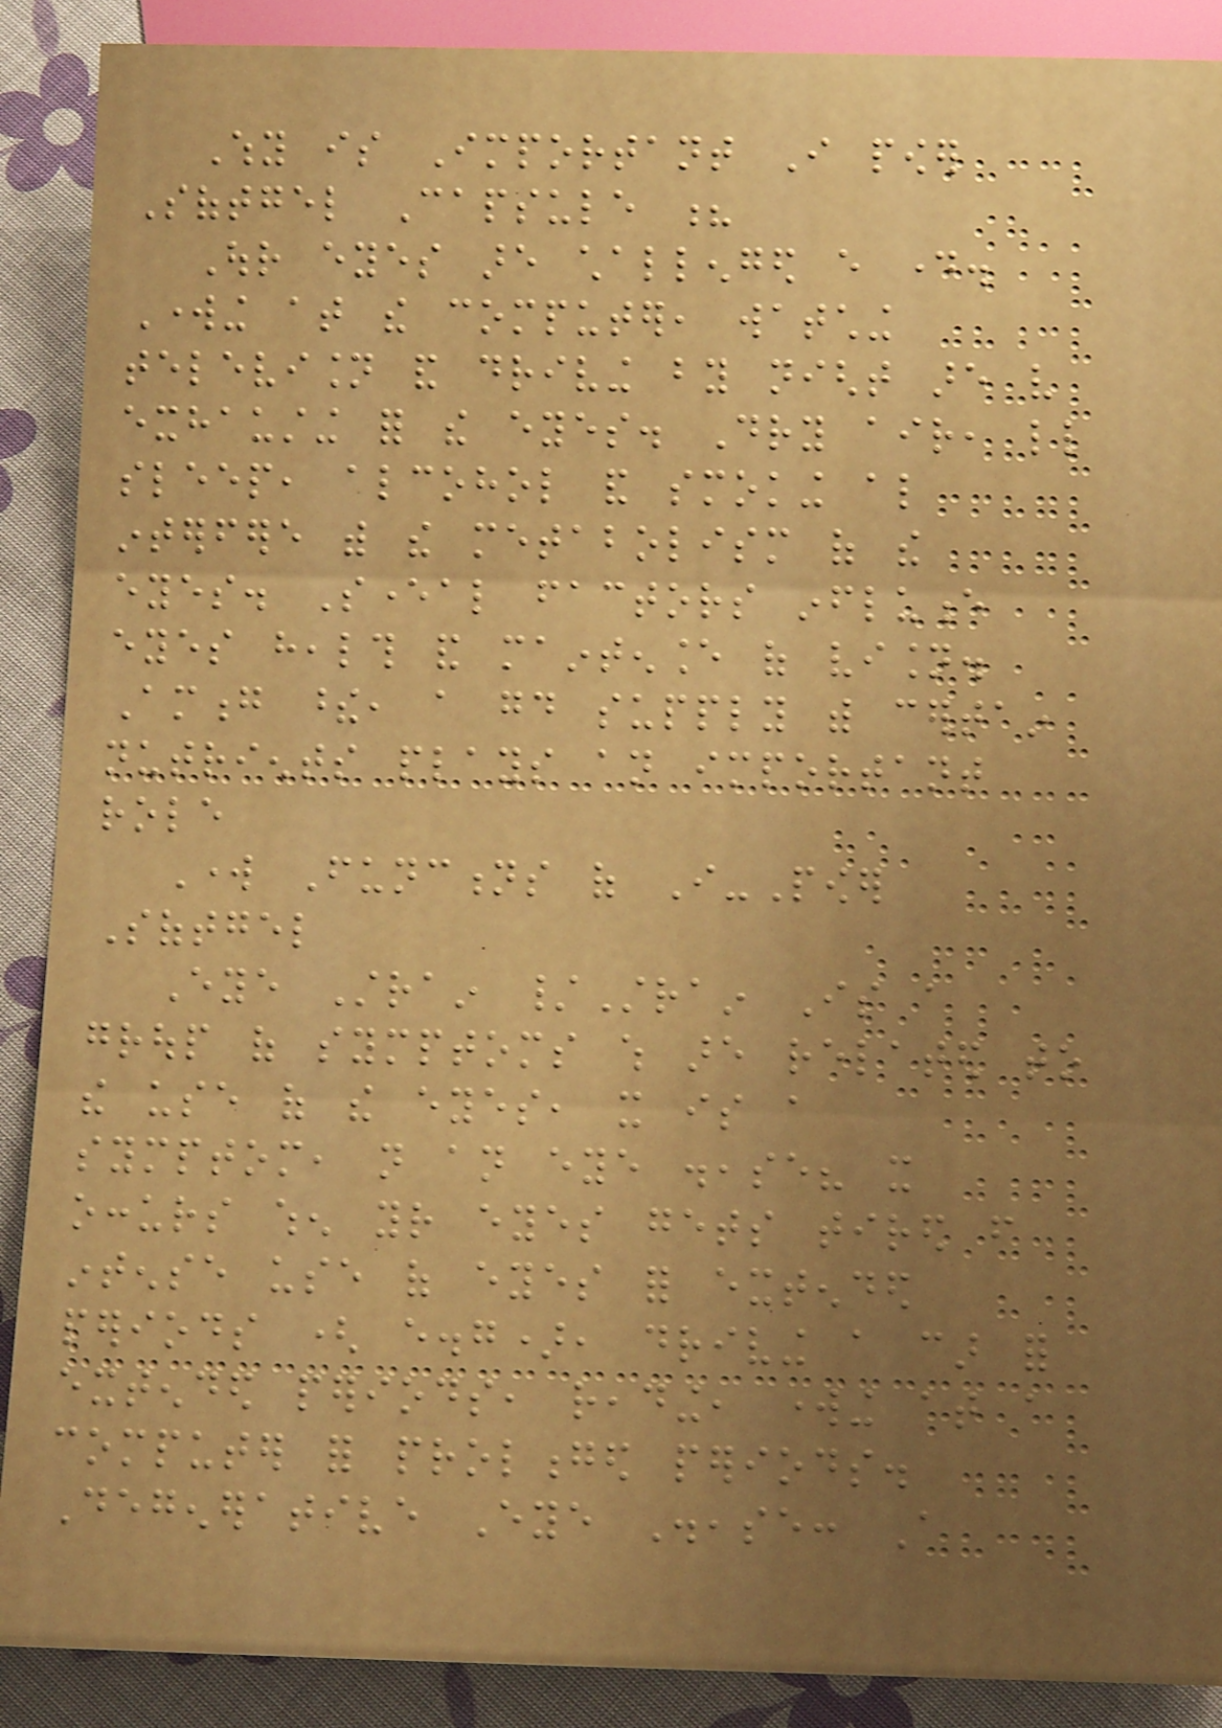Why is Important I power
Softgel Capsule ?
Our eyes are challenged every day.
Working at the computer, watching
television and driving by night are very
exhausting for the eyes. Dry air, little
sleep, alcohol and smoking also
interfere with the metabolism of the
eyes. Several factors influence
eyes health and maintenance of vision.
Among these, a good supply with certain
nutrients plays an important
role
Work Functions of I-Power
Softgel
Eye Strain /Strain Is a
group of symptoms which are related to
the use of the eyes, it is a
symptom, not an eye disease? it
occurs when your eyes gets tired from
intense use of eyes for extended
periods ( e.g), driving a car for
extended periods, reading, working at a
computer for prolonged periods.
Degenerative Eye Disease: A
